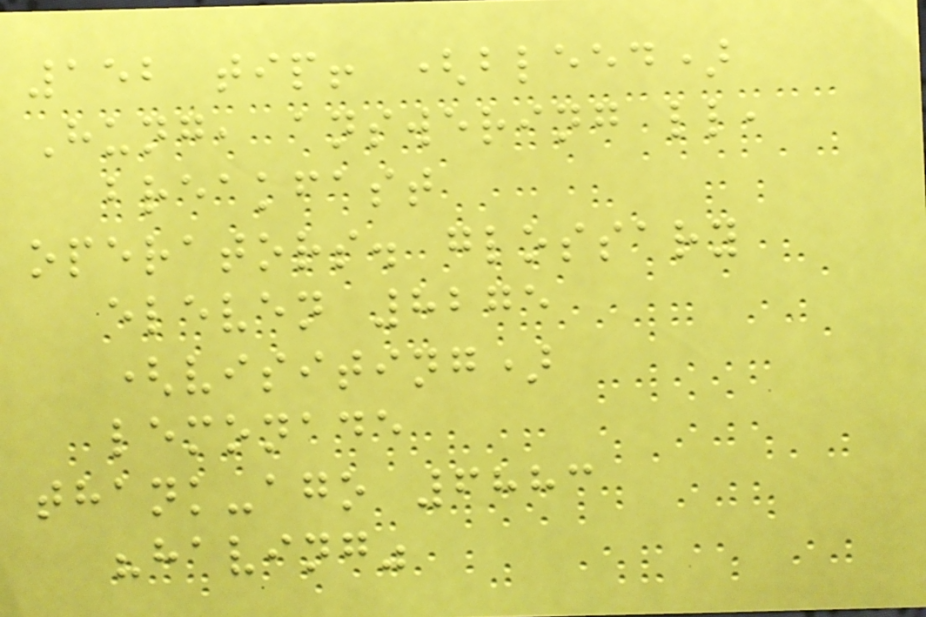152 tip! (bleed)
Hung, answering ll,
breakfast
operators. glossary
eleven 8275
(visiting)
lemonade
thank-ago 6883
"having"
